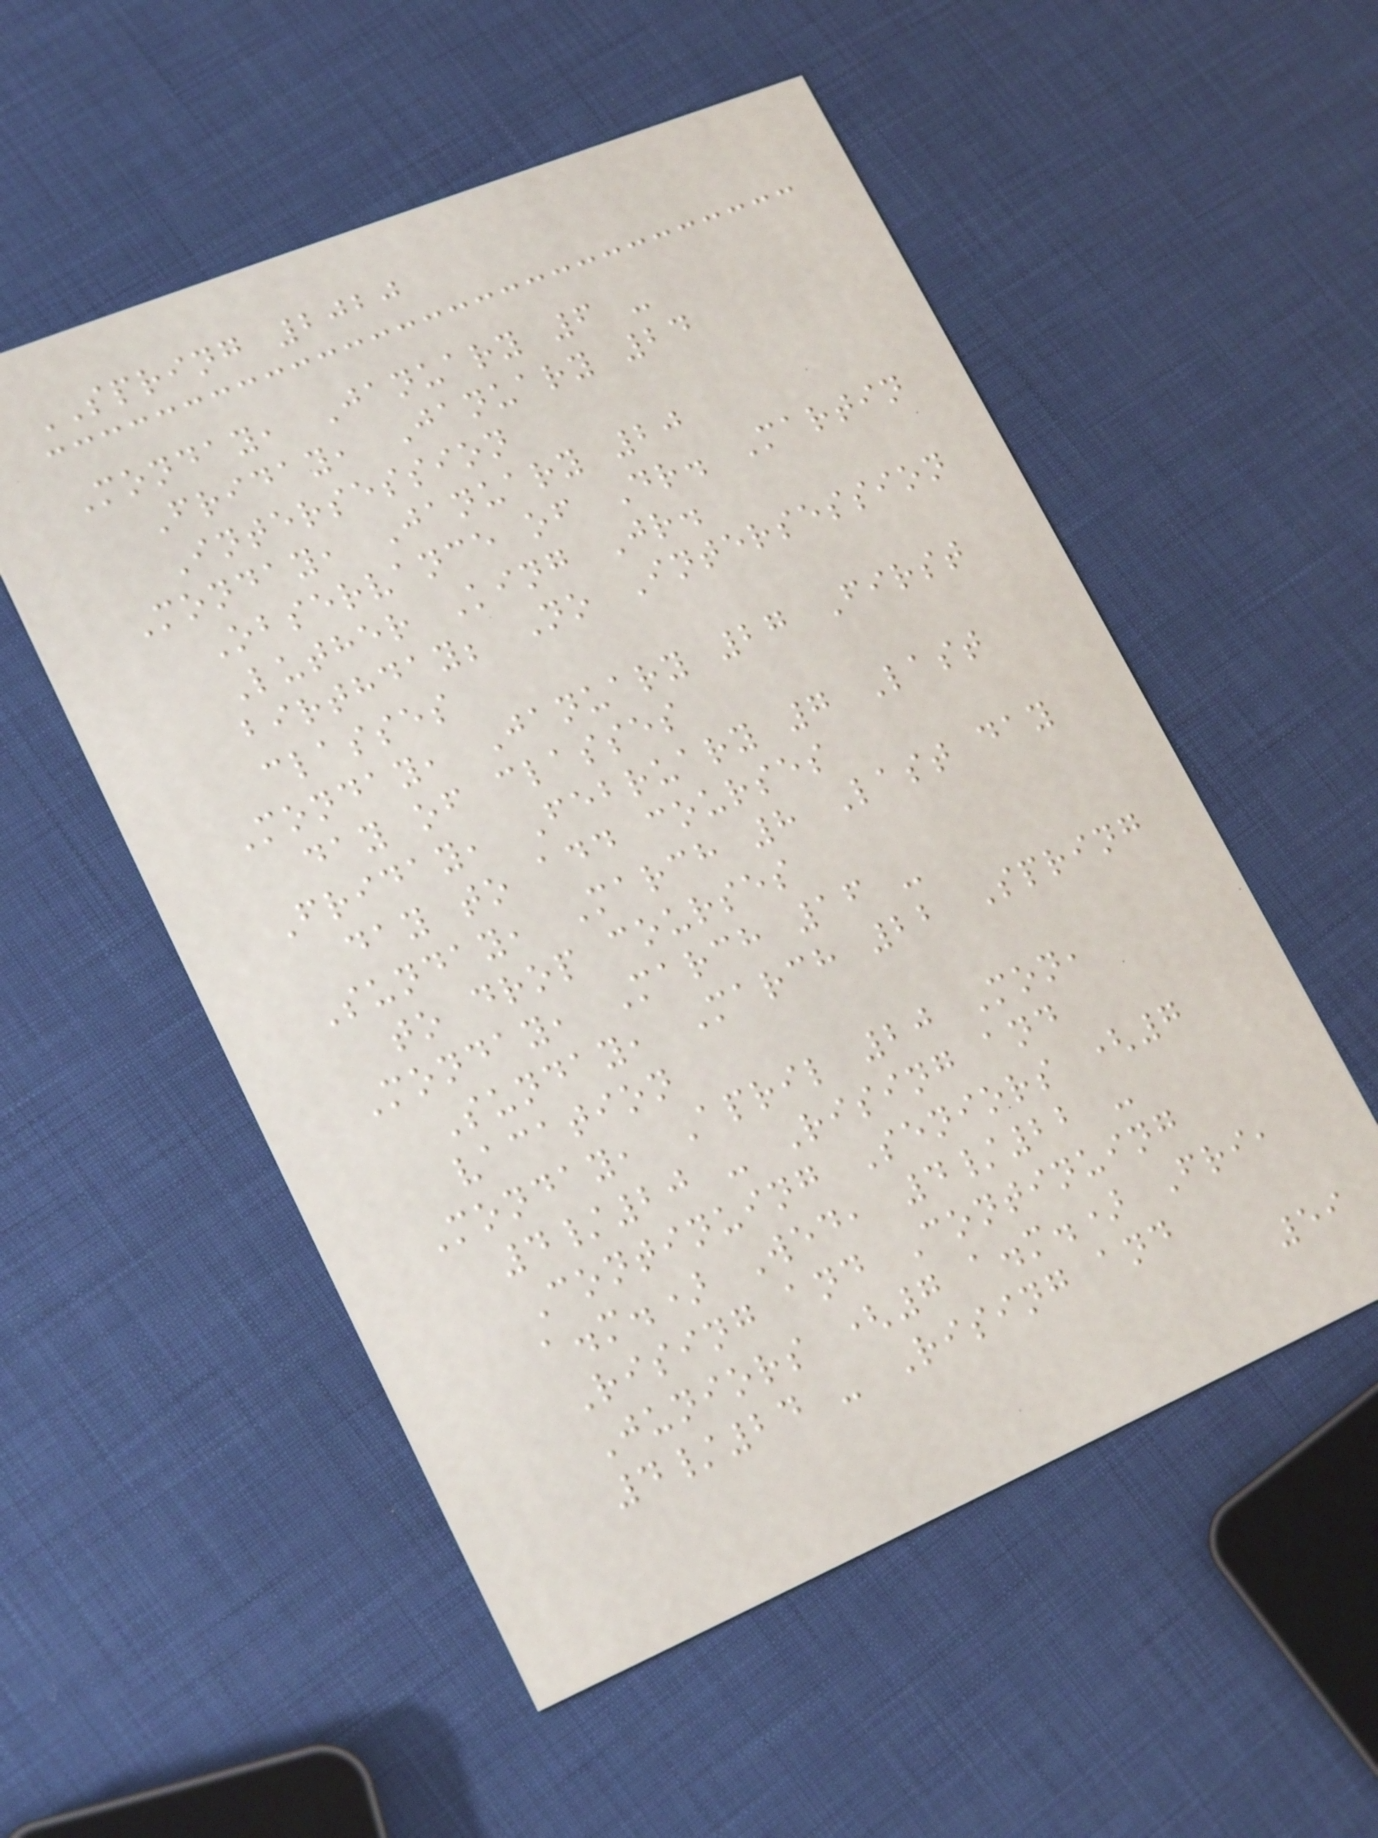SPRING 2020
Monday, January 6 -
Friday, January 24
Intersession
Monday, January 20
Observance of Dr. Martin
Luther King Jr.
birthday; No Intersession
classes
Monday, January 27 First
day of classes
Friday, February 7 Last
day to add courses
Sunday, March 8 Last day
to drop courses
Monday, March 16 -
Sunday, March 22 Spring
vacation
Monday, April 20 Mon,
4/20 - Rising and
Continuing Seniors (7
a.m.) Wed, 4/22 -
Rising and Continuing
Juniors (7 a.m.) Fri,
4/24 - Rising and
59
